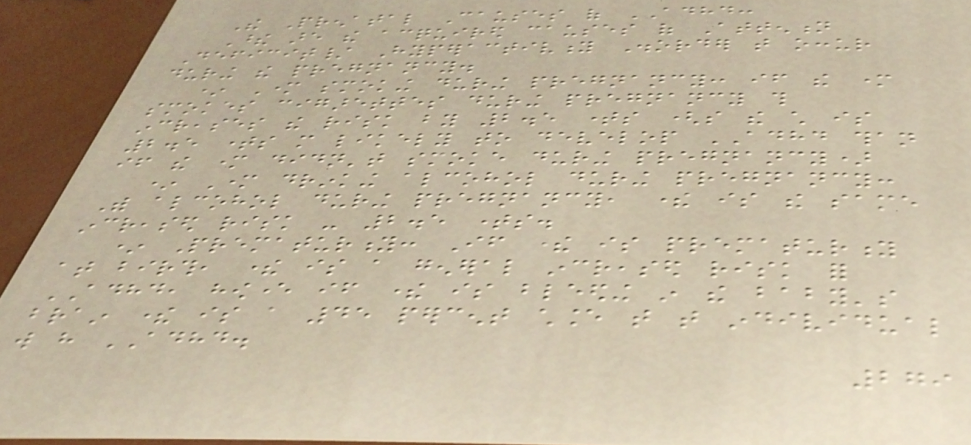The Prenatal Causes of ADHD:
These are the acquired causes of Attention
Deficit/ Hyperactivity Disorder that occur
during the pregnancy.
* Mother smoking during pregnancy: if the mother
smokes cigarettes during pregnancy this
increases the risk by 2.5 times (so the child is
2.5 times more likely to develop ADHD than
if the mother didn't smoke during pregnancy)
* Mother drinking alcohol during pregnancy:
With alcohol during pregnancy, there is the same
increased risk - 2.5 times.
* Prematurity: If there is prematurity
at birth, there is a general increased risk for
ADHD, however if there is bleeding in the baby's
brain there is a 45 percent chance that that individual
will have ADHD.
279
